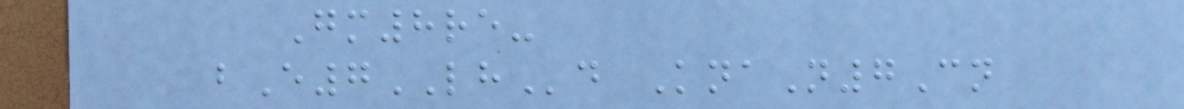Gm8re-
bE7LHd KnaN7Cn
